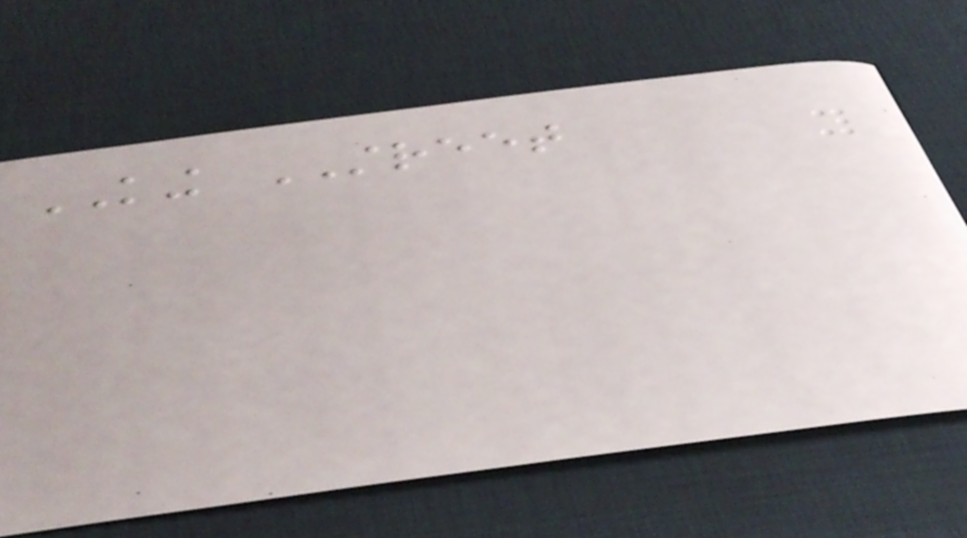KING STREET
